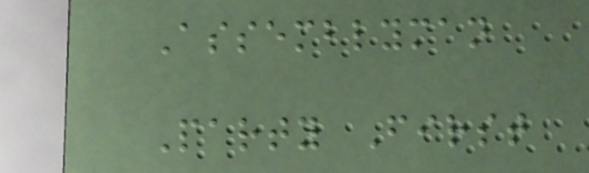Assemblyman
Party First
